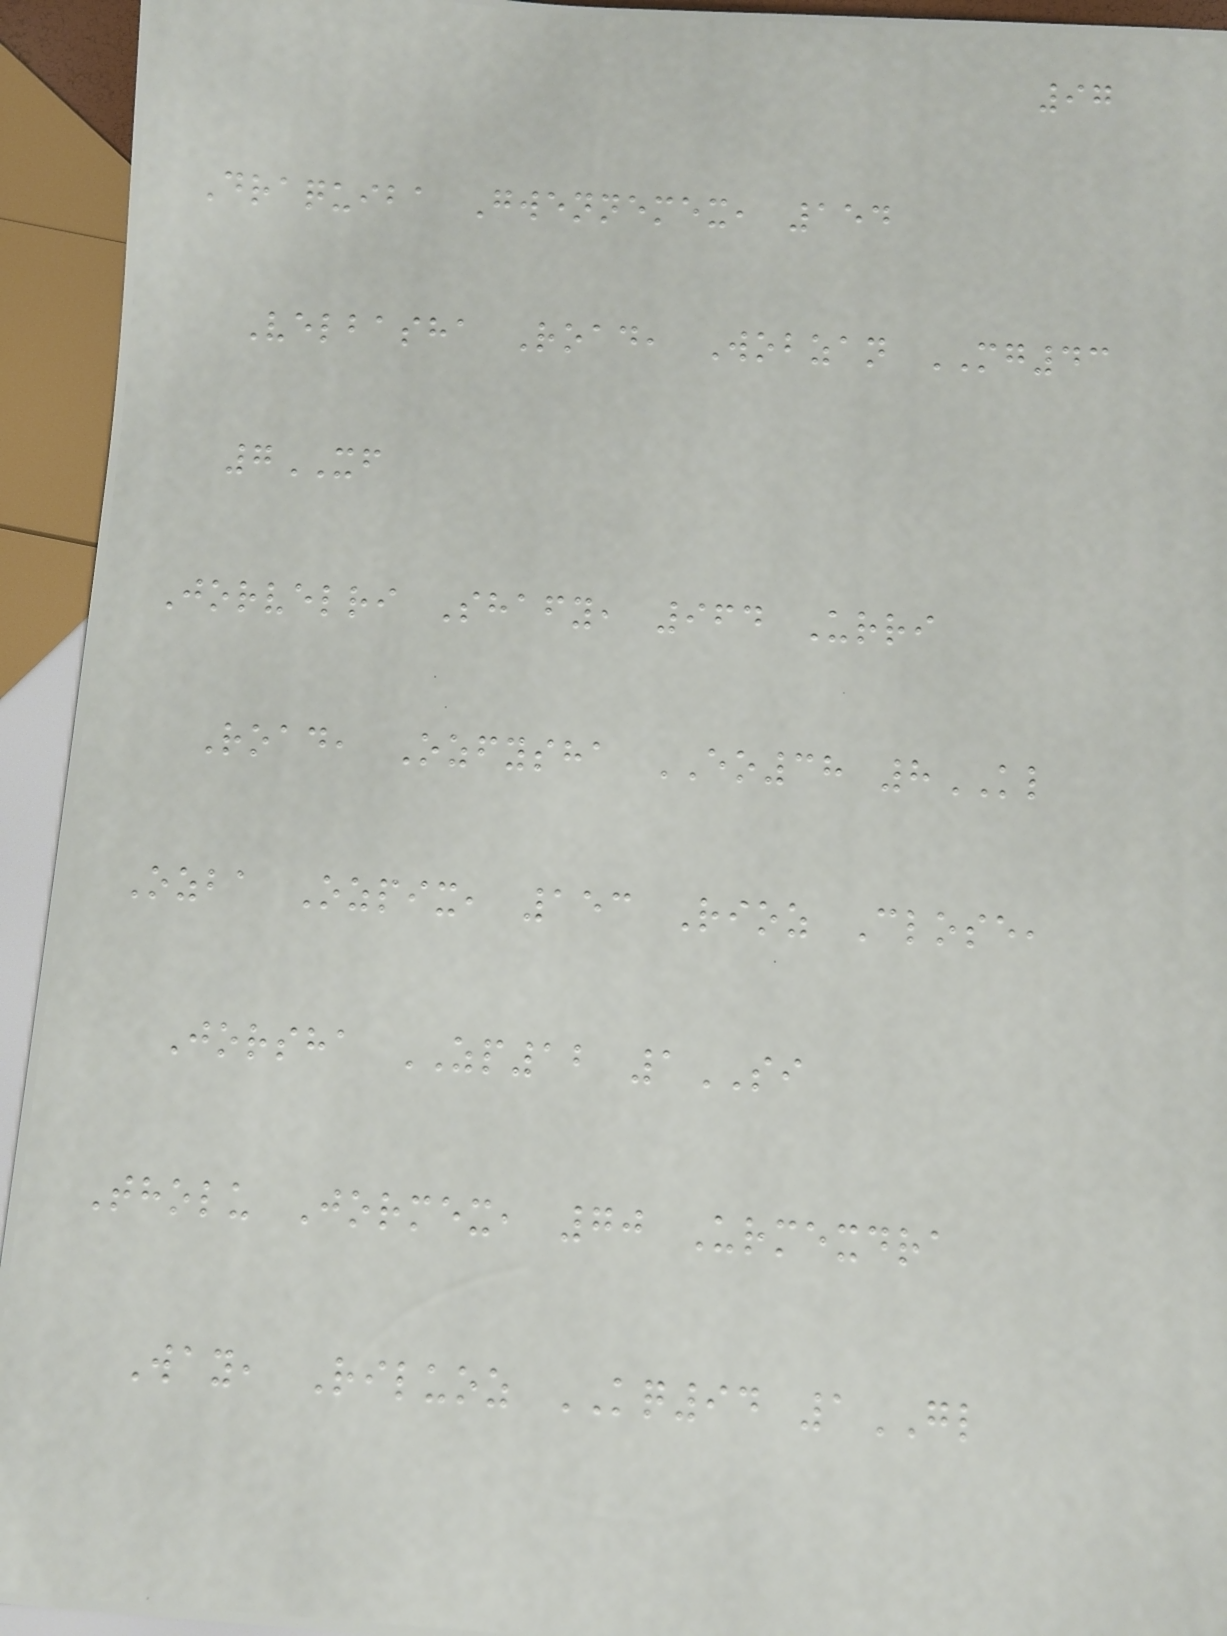97
Draquiba Gwennemex, 154
Velbasha Road, Wobzan MG43
7XF
Jorvelri Shafy, 964 Urri
Road, Ozfysha EO38 8KL
Ozba Ozpix, 153 Rioz Close,
Jorsha ZP12 1SI
Tholu Jormex, 70 Urmexdra
Way, Riluoz KQ94 1GL
